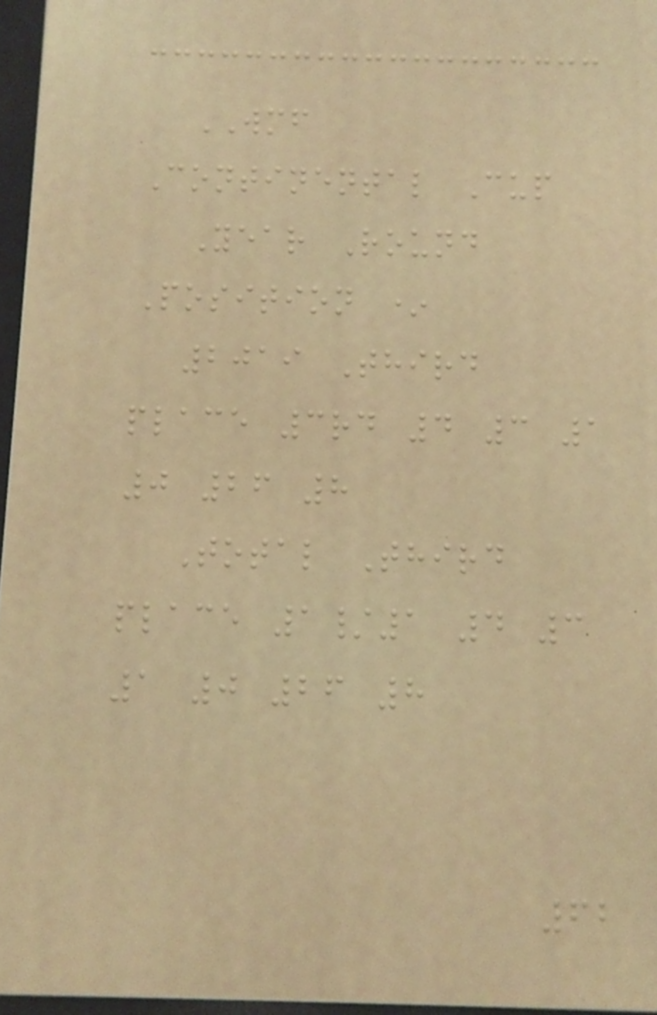WMF
Continental Cup
Year Round
Position *
2019 Third
place 3rd 4 3 1
0 26 8
Total Third
place 1/1 4 3
1 0 26 8
62
